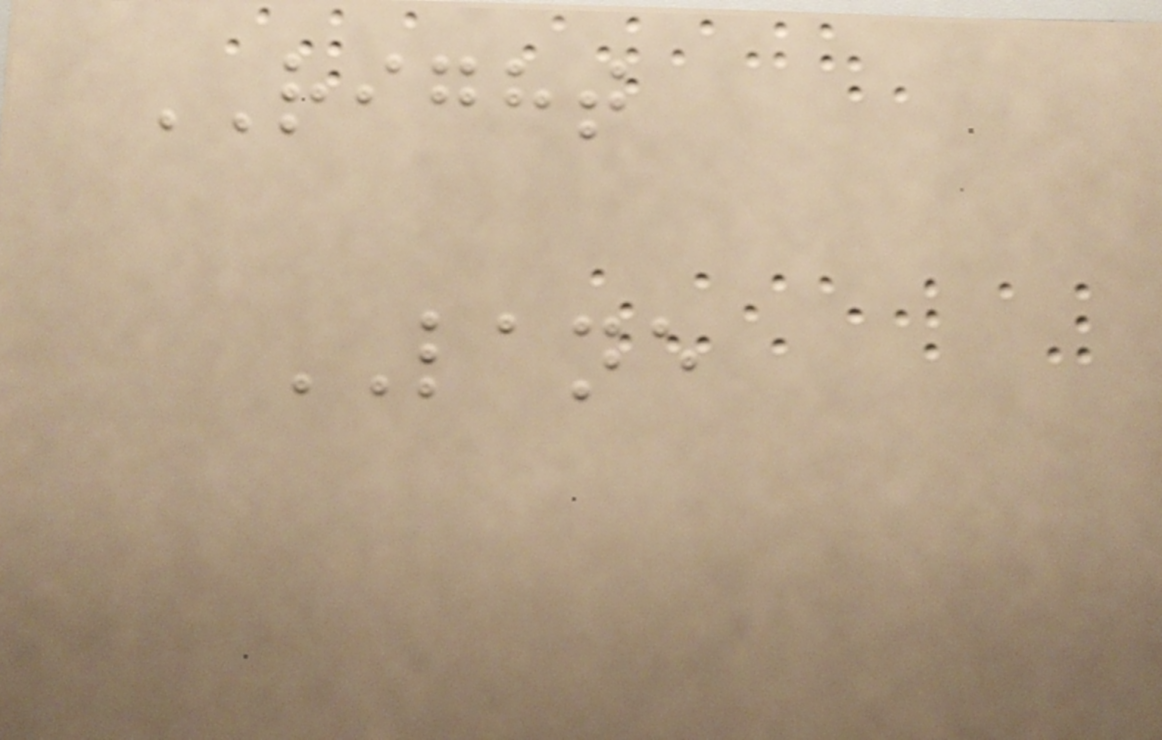RIGHT
LANE
